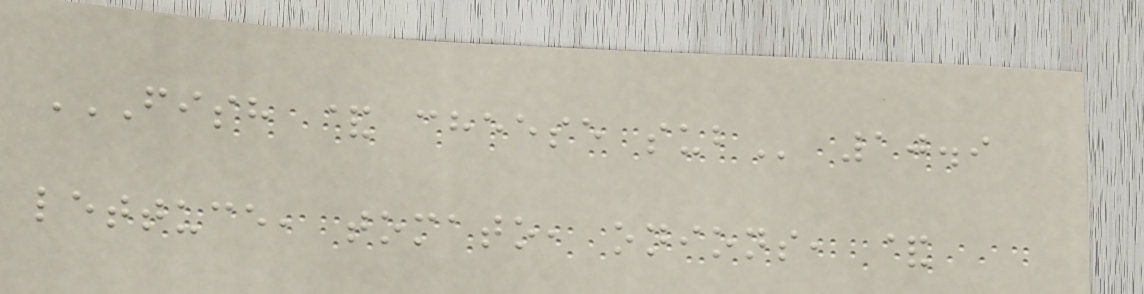FISH & CHEESE SUB 10.9
lettuce, tomato, onions, &
